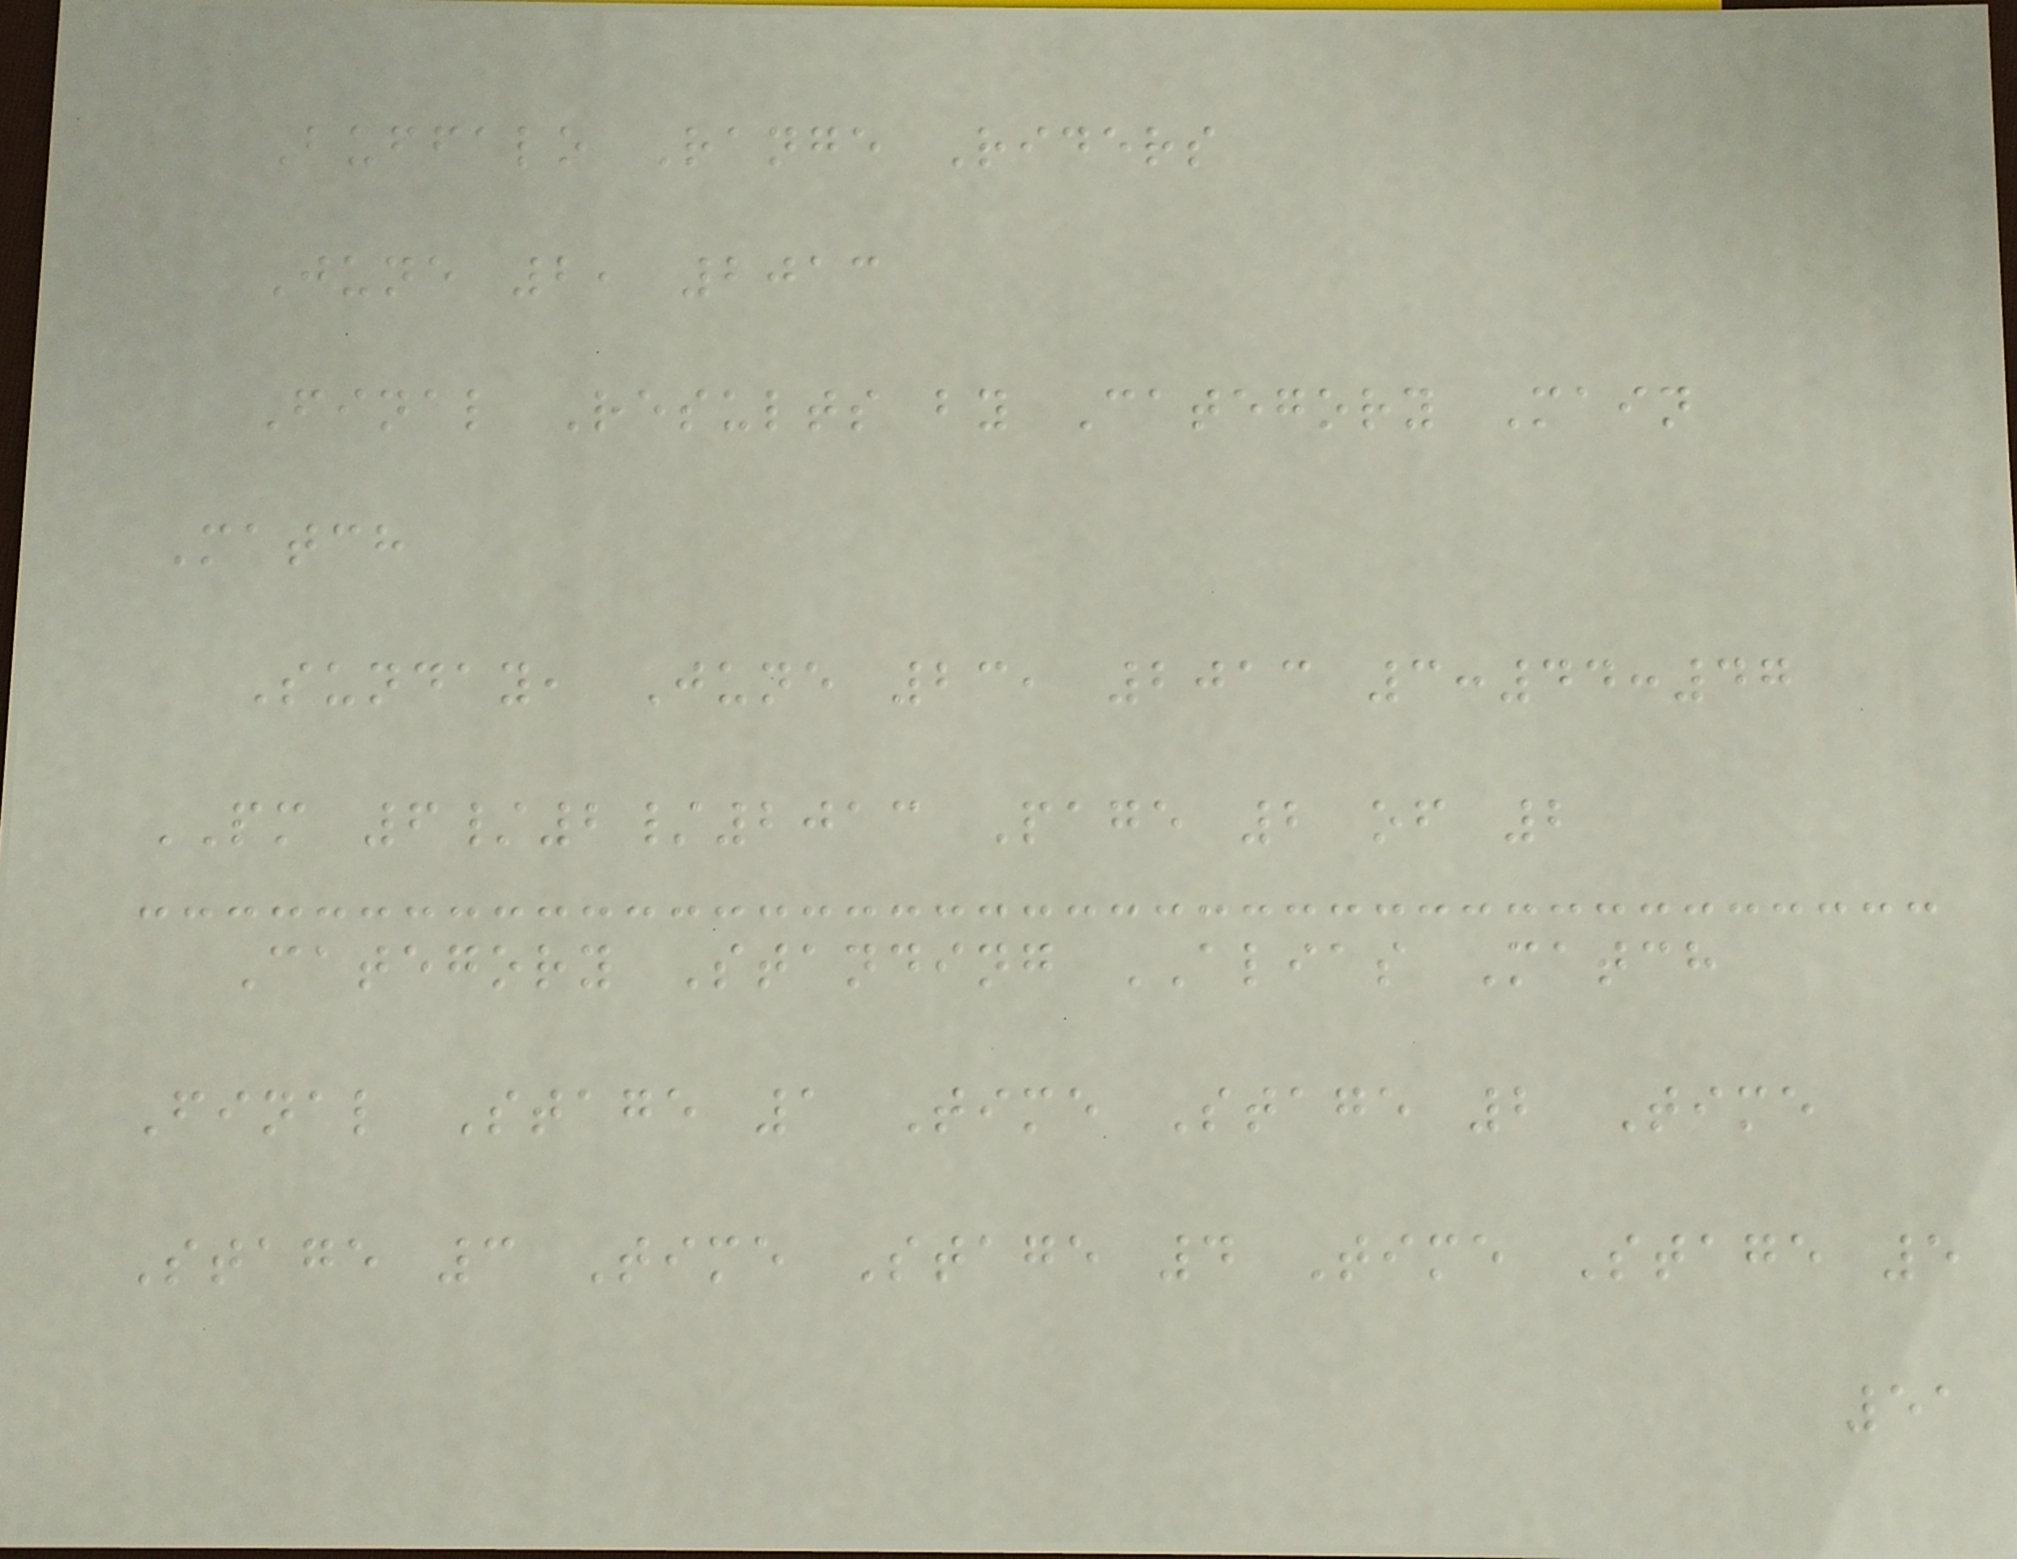Buffalo Range Riders
June 2, 2013
Final Results by Category Main
Match
Sunday, June 23, 2013 3:44:47
PM 6/2/2013 Page 2 of 2
Category Standing ALIAS Match
Final Stage 1 Time Stage 2 Time
Stage 3 Time Stage 4 Time Stage 5
51
